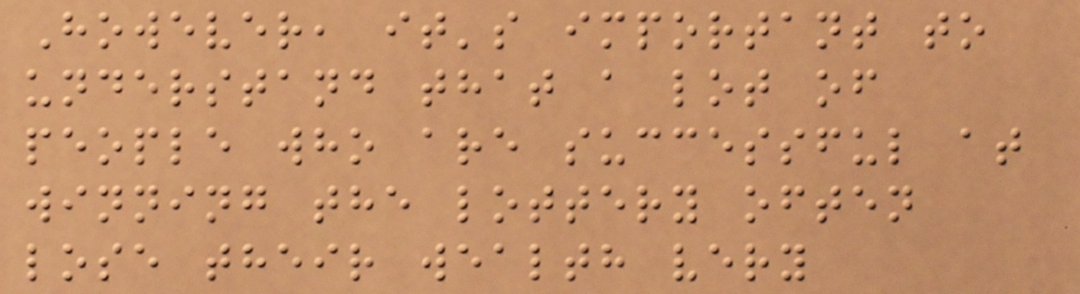However, it's important to
understand that a lot of
people who are successful at
winning the lottery often
lose their wealth very
